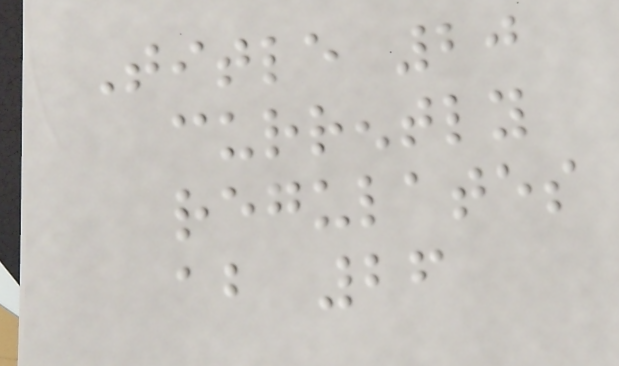Title 20
currently
regulates
about 26
